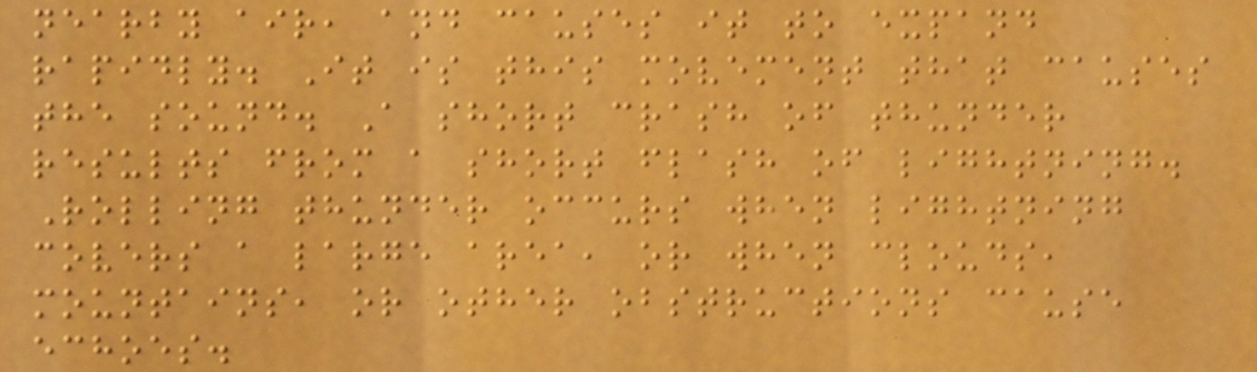nearby air, and causes it to expand
rapidly. It is this movement that causes
the sound. A short crash of thunder
results from a short flash of lightning.
Rolling thunder occurs when lightning
covers a large area, or when clouds,
mountains, or other obstructions cause
echoes.
